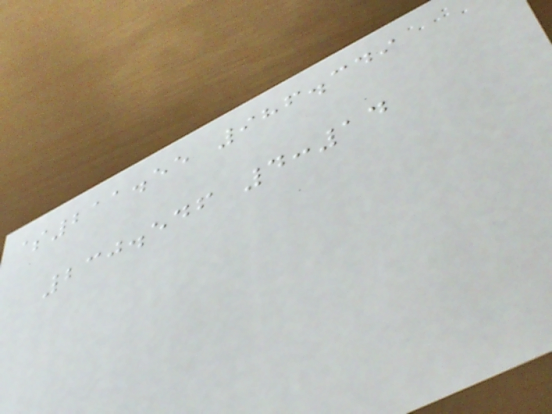$211.55 986.349
230.546 4:14
